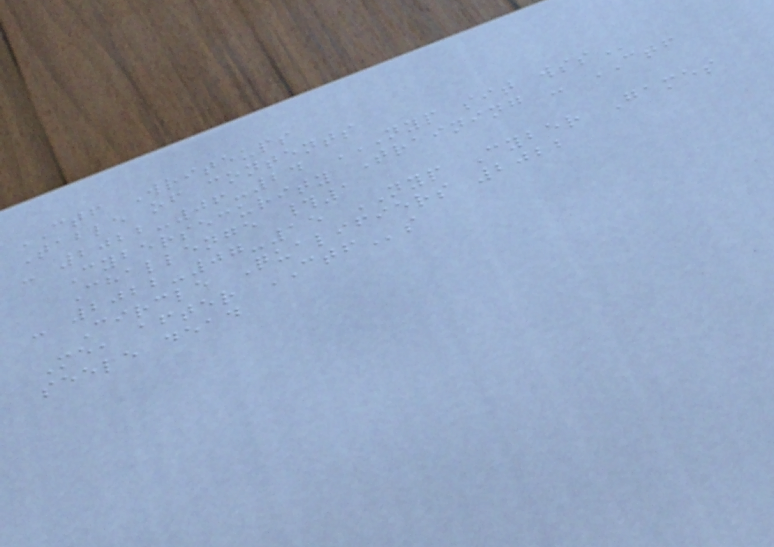CTF Writeups
Table of contents
- 2022-06-24 NYP SIT WSS
Cybersecurity Training - CTF
Challenge #1
- 2022-07-15 NYP Cyber Games
Circle Qualifiers 2022
Me, after CTFs
seele dead
